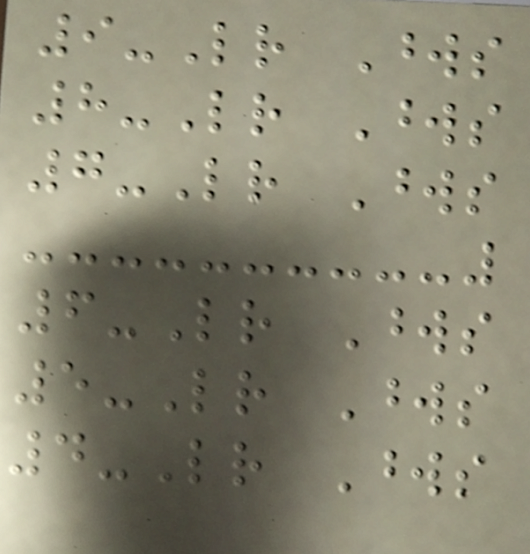9-Letter Words
8-Letter Words
7-Letter Words
6-Letter Words
5-Letter Words
4-Letter Words
